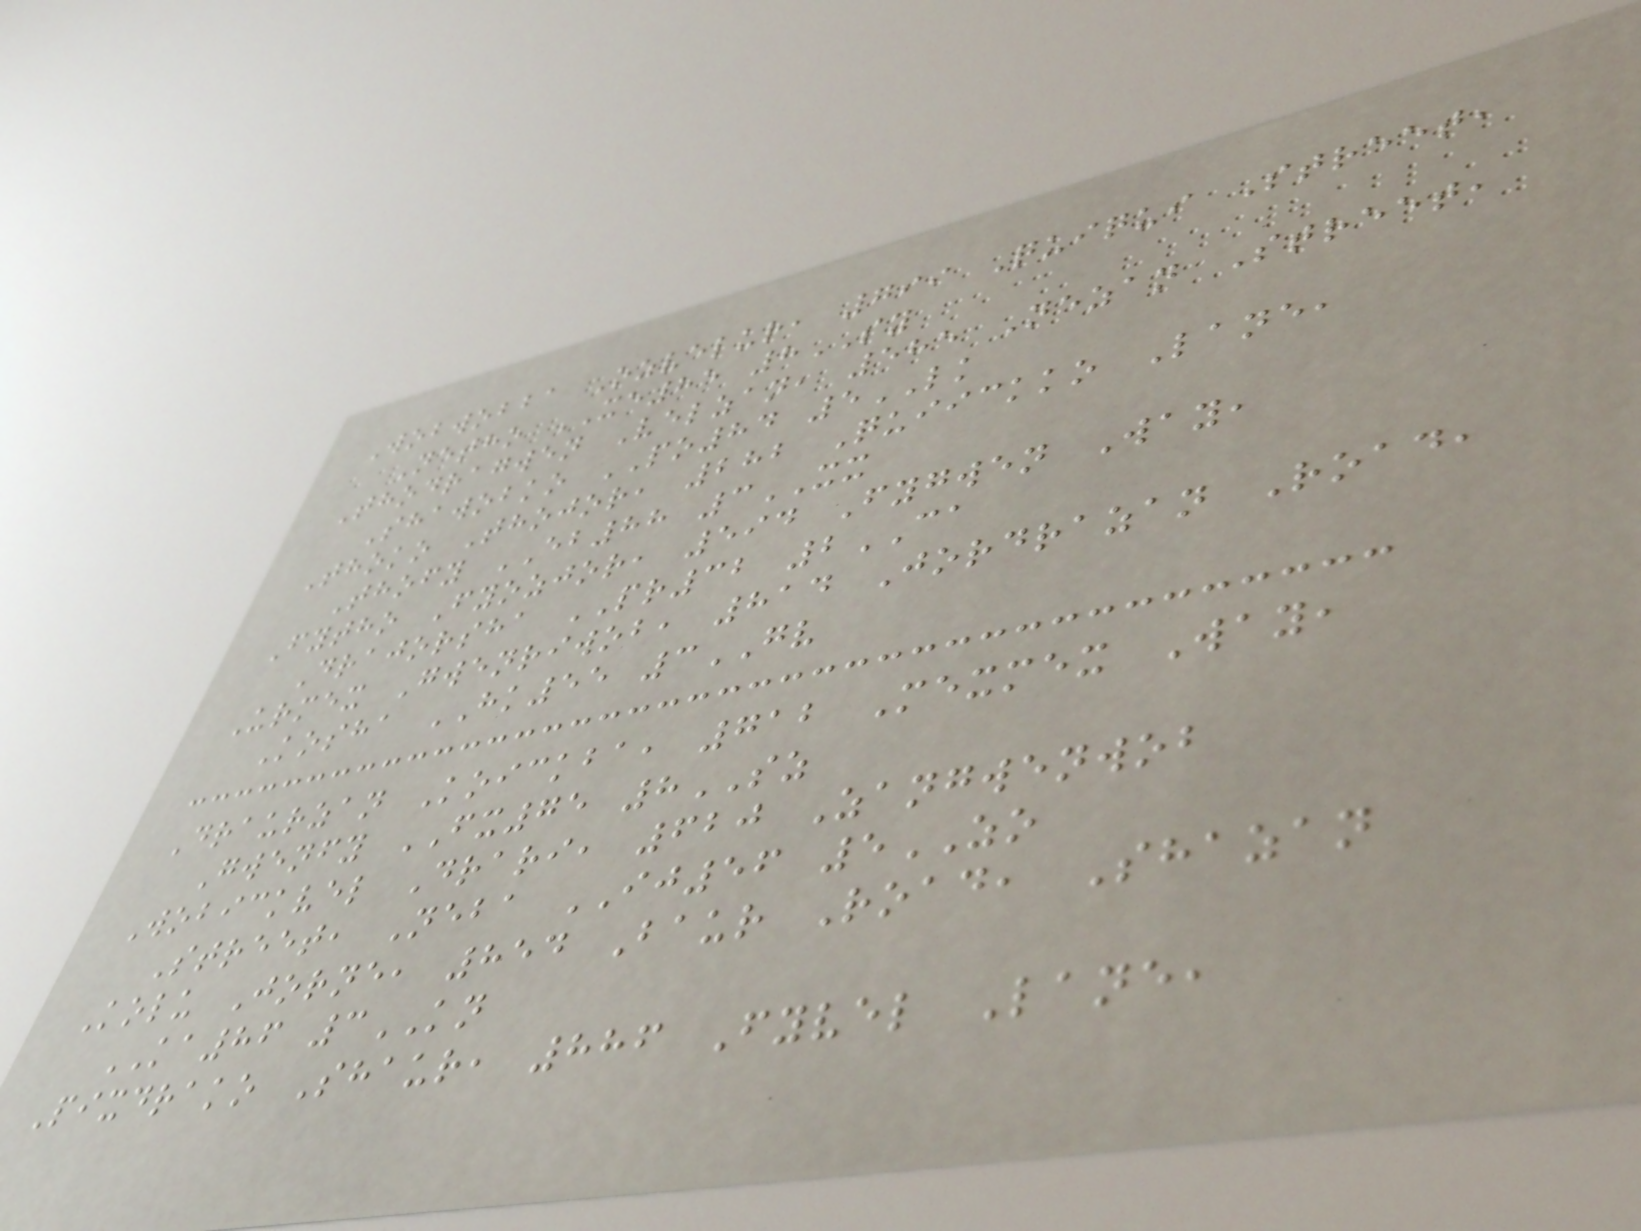Wobwobba Ozvelur, 799 Quiqui Street,
Netho XE85 8SY
Thodragwen Velzan, 585 Nezan Street,
Shawobko PO84 5LK
Thoko Thojor, 282 Quiickko Lane,
Thofy EB88 3XX
Fytho Fyozjor, 594 Fygwen Way,
Drajorsha PR32 2CA
Urmex Gwenriwob, 814 Jordrazan Road,
Kosha HK55 3GV
Draurzan Koickba, 712 Mexmex Way,
Gwenfy FX75 8SZ
Wobickvel Drari, 620 Zangwenwob
Street, Neba IJ56 5ZO
Kolu Jorne, 854 Baur Road, Shazan
KA86 3KN
Pixdrako Shaur, 886 Fyvel Lane,
